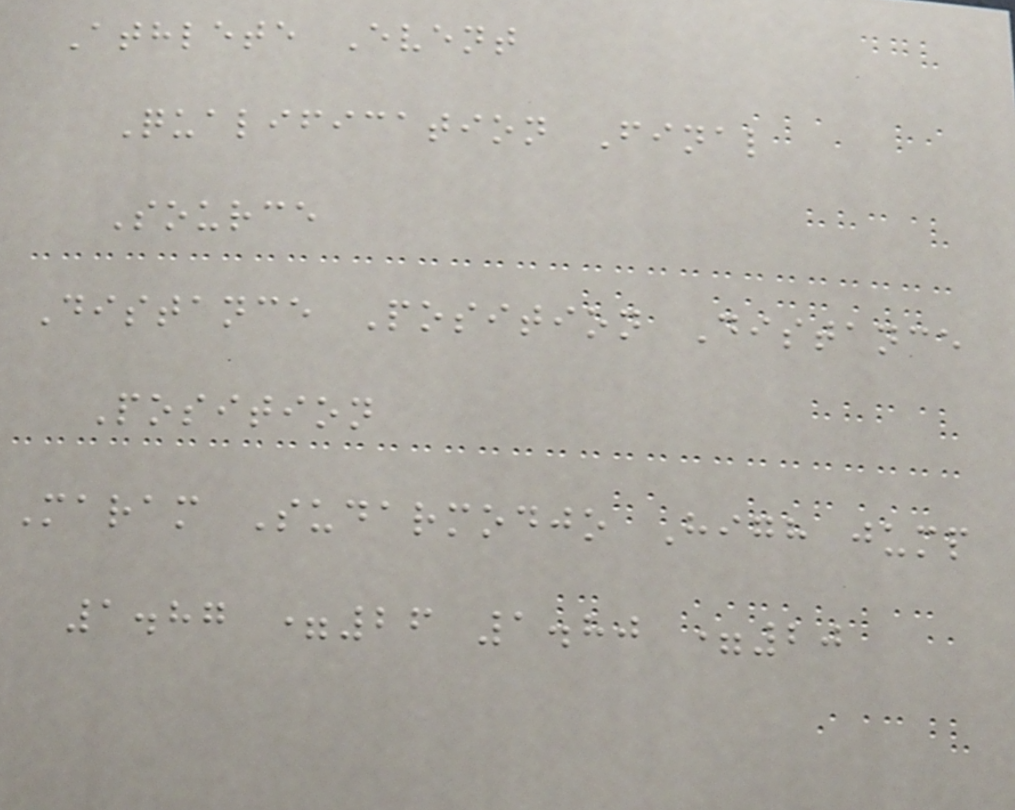Athlete Event
Qualification Final
Source
Distance Position Distance
Position
Maram Sudarmodjo High jump
1.87 =26 1.80 =20
